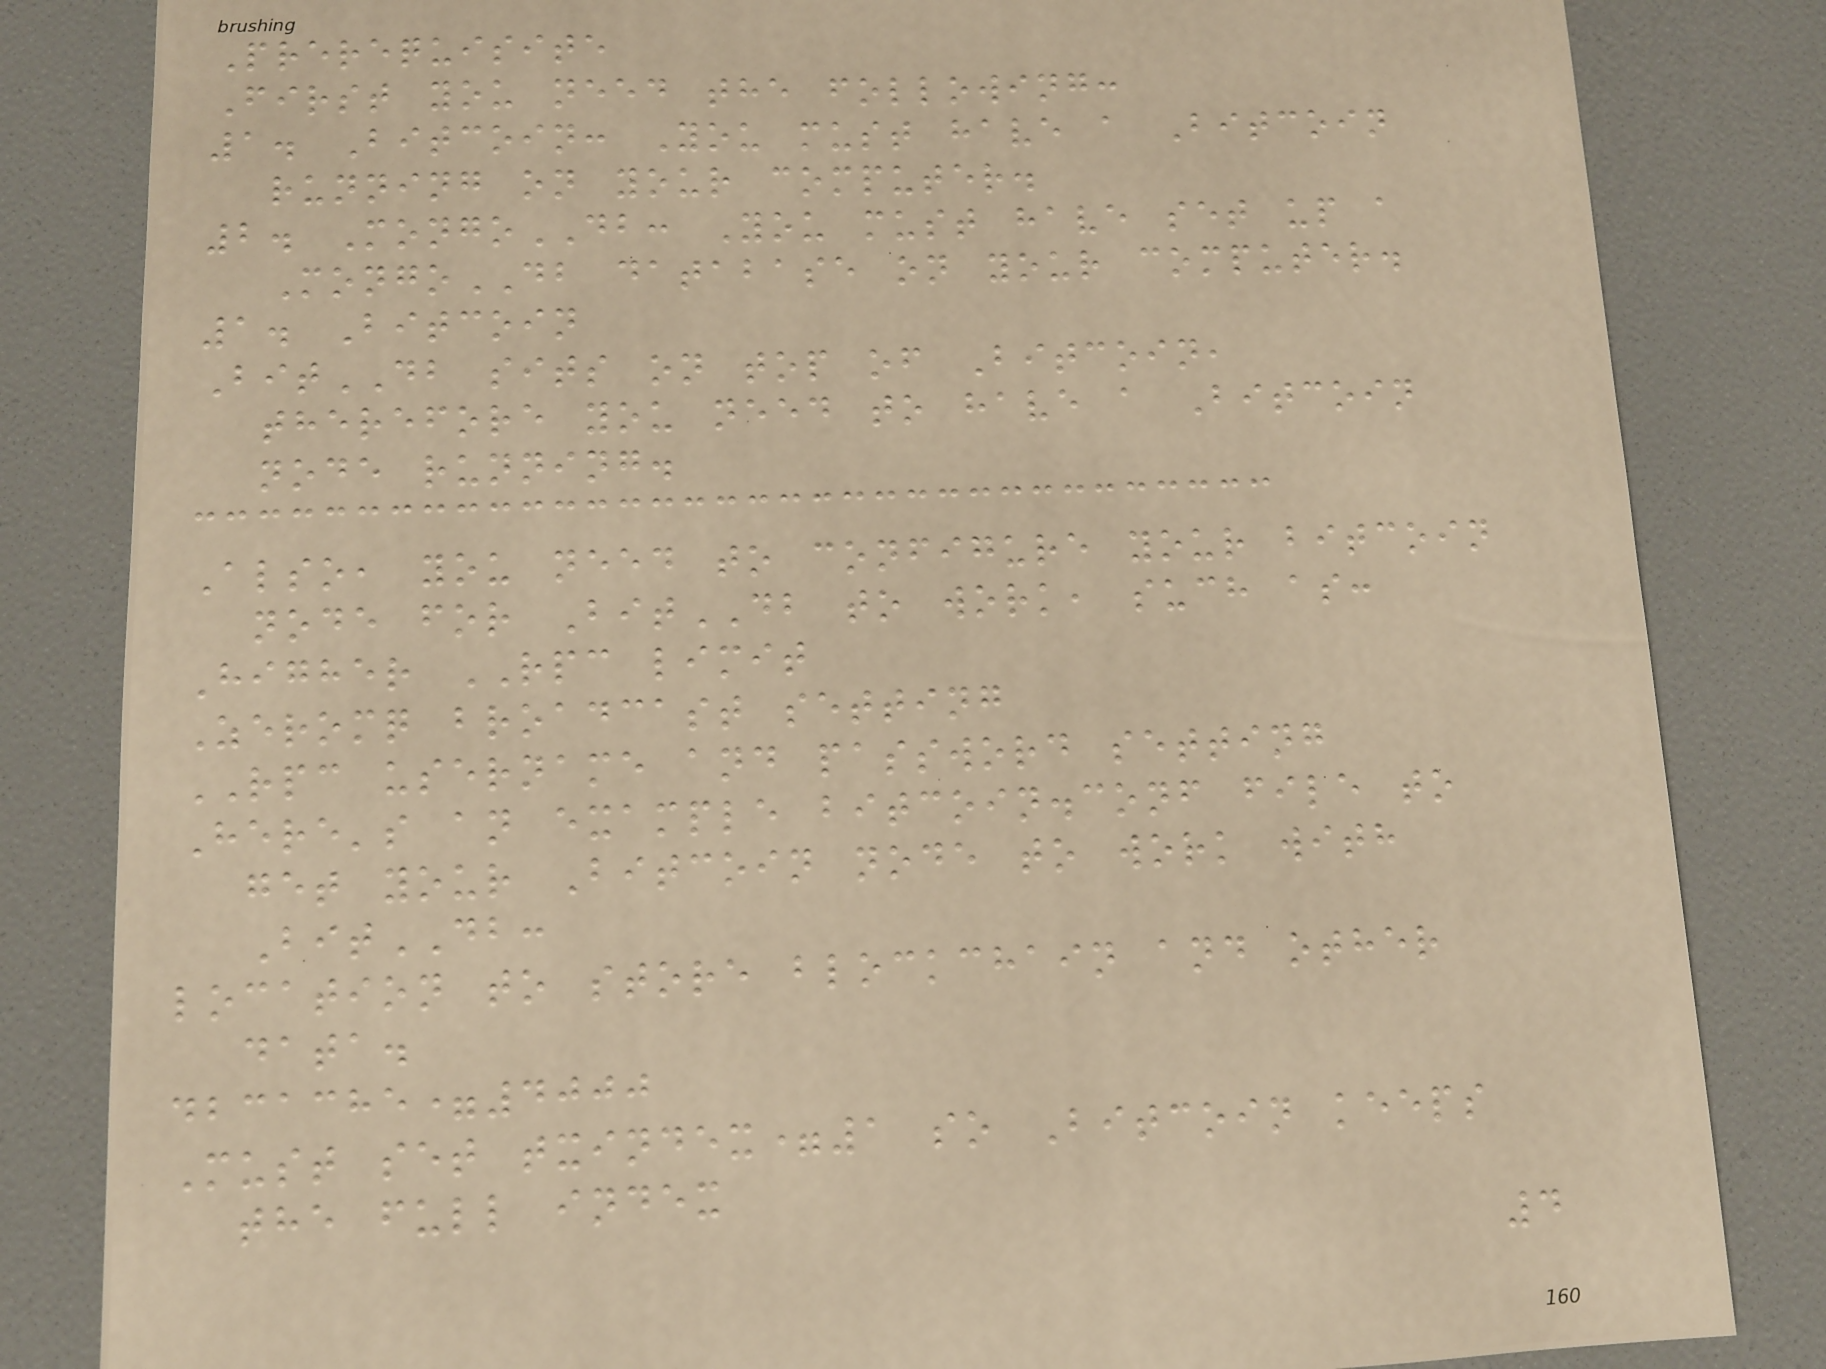Prerequisite
First you need the following:
1. Bitcoin: You must have a Bitcoin
running on your computer.
2. MongoDB: You must have set up a
MongoDB database on your computer.
1. Bitcoin
BitDB sits on top of Bitcoin,
therefore you need to have a Bitcoin
node running.
Also, you need to configure your bitcoin
node for BitDB to work, such as:
Higher RPC limit
Zeromq broadcast setting
RPC username and password setting
Here's an example bitcoin.conf file to
get your Bitcoin node to work with
BitDB:
location to store blockchain and other
data.
dbcache=4000
Must set txindex=1 so Bitcoin keeps
the full index
4
